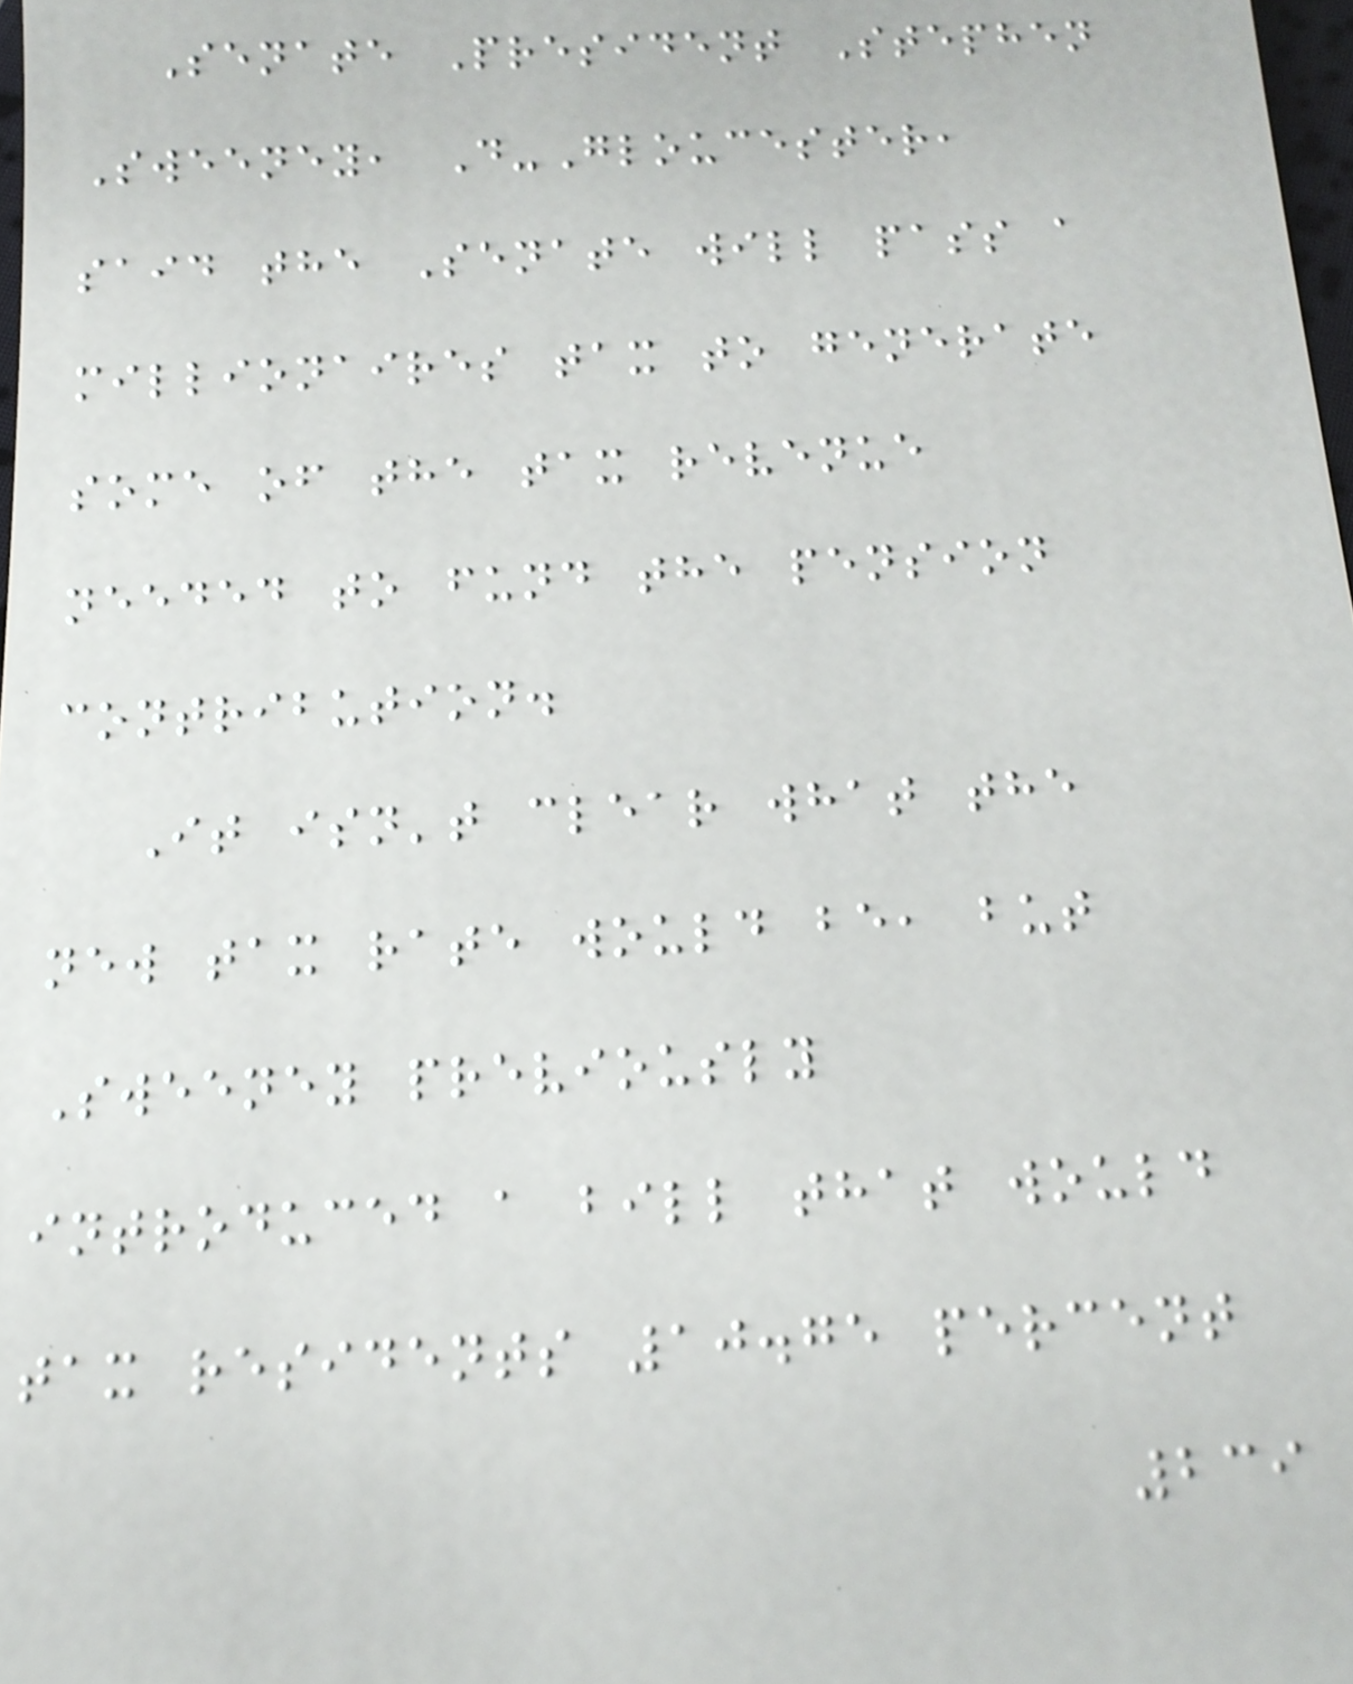Senate President Stephen
Sweeney, D-Gloucester,
said the Senate will pass a
millionaires tax to generate
some of the tax revenue
needed to fund the pension
contribution.
It isn't clear what the
new tax rate would be, but
Sweeney previously
introduced a bill that would
tax residents 10.75 percent
239
